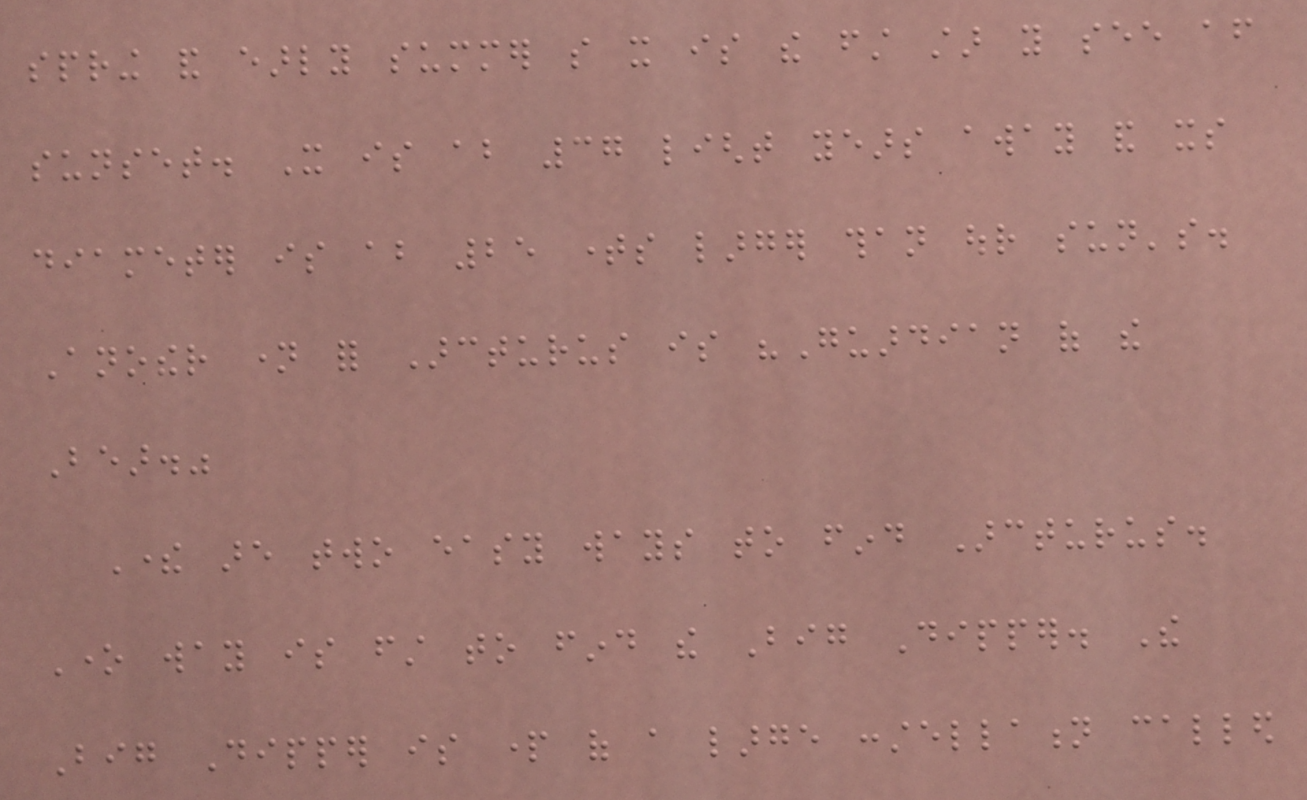spring and early summer so it is the first star you see after
sunset. It is about 37 light years away and its
diameter is about 25 times larger than our sun's.
Another name for Arcturus is "Guardian of the
Bear."
There are two easy ways to find Arcturus.
One way is first to find the Big Dipper. The
Big Dipper is part of a large constellation called
